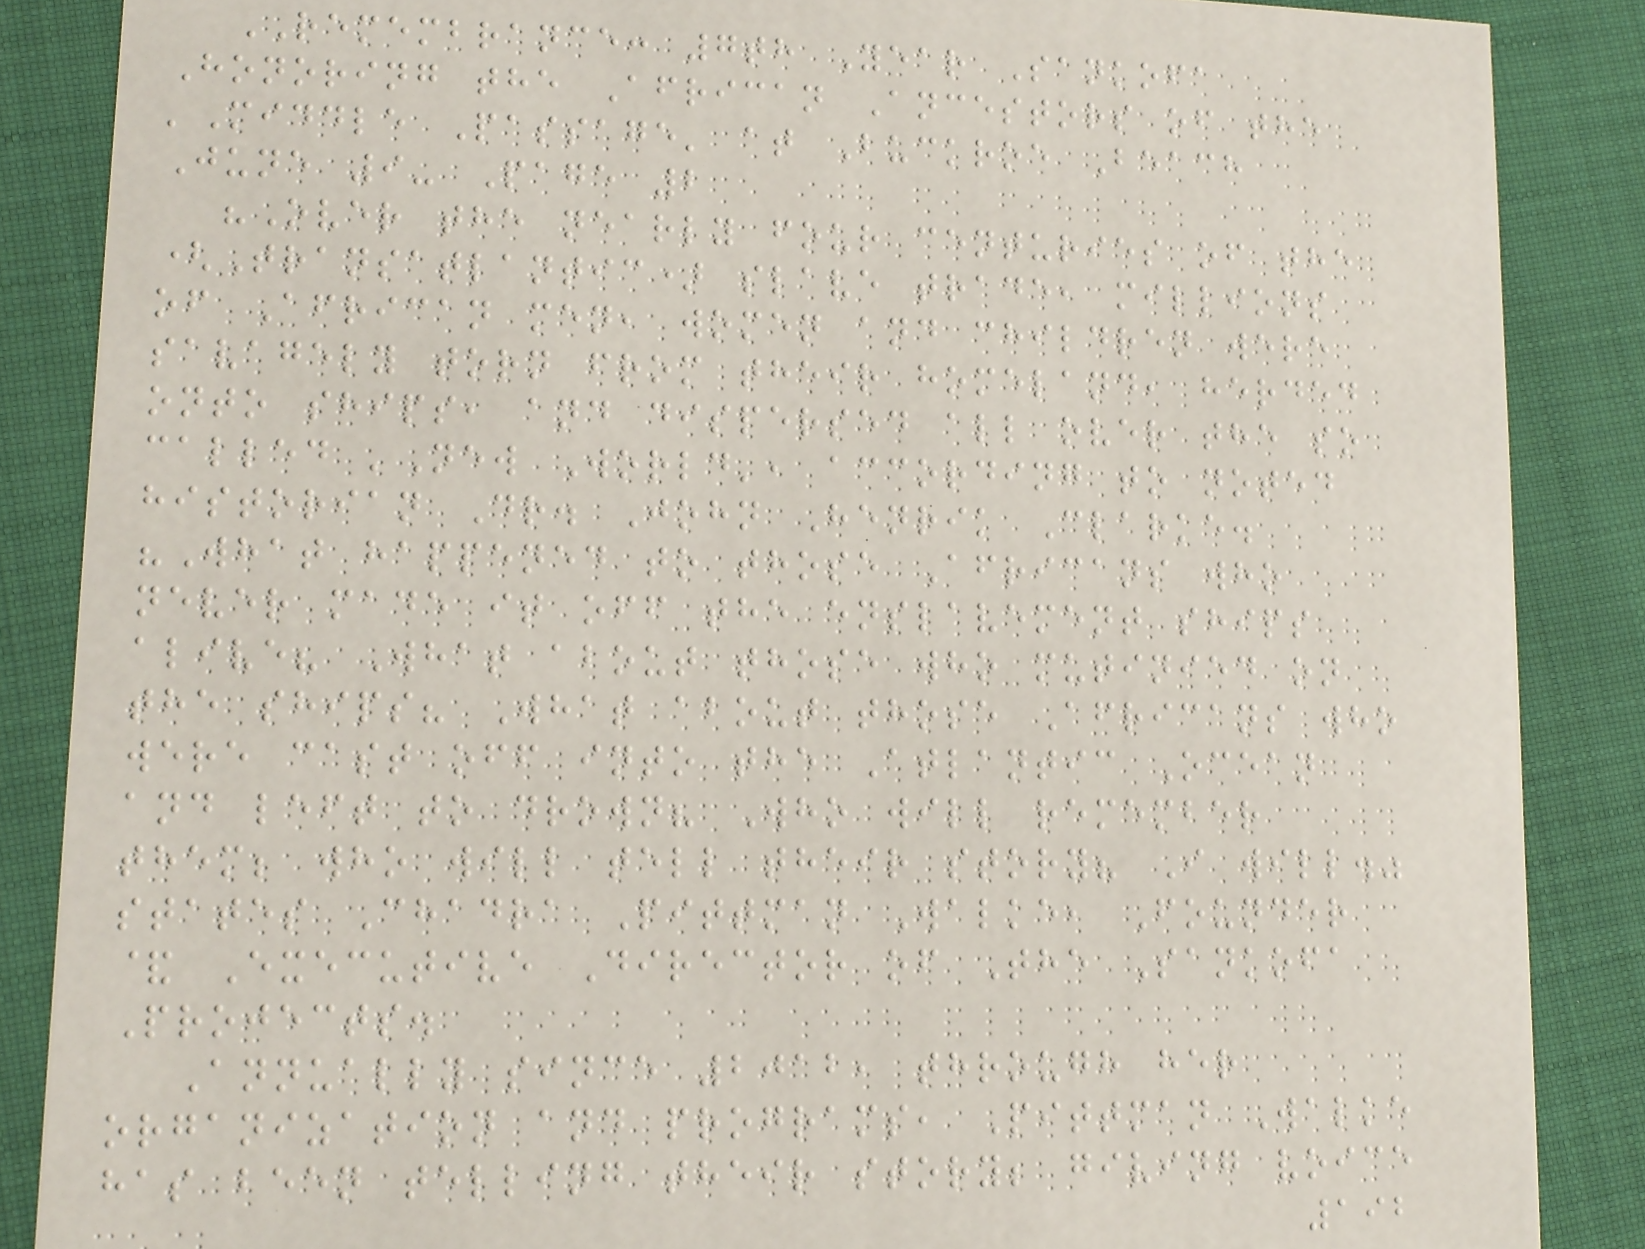REMEMBRANCE: 7th Year Sankofa
Honoring the African Ancestors of the
'Middle Passage' at Buckroe Beach
June 9- Page 2
"Over the nearly four centuries of the
(Transatlantic) slave trade, millions
of African men, women and children were
savagely torn from their homeland, herded
onto ships, and dispersed all over the so
called 'New World', according to noted
historian Dr. John Henrik Clarke.
"What happened to those Africans who
never made it off the enslavement ships
alive? What about those who mutinied on
the ships? What about those Africans who
were cast off into the Atlantic Ocean
and left to drown? Who will remember
them; who will tell their story? I will."
states Chadra Pittman Walke, Founder
& Executive Director of The Sankofa
Projects.
Annually since 2012, through her
organization and programs, Pittman Walke
has been telling their story; giving voice
192
